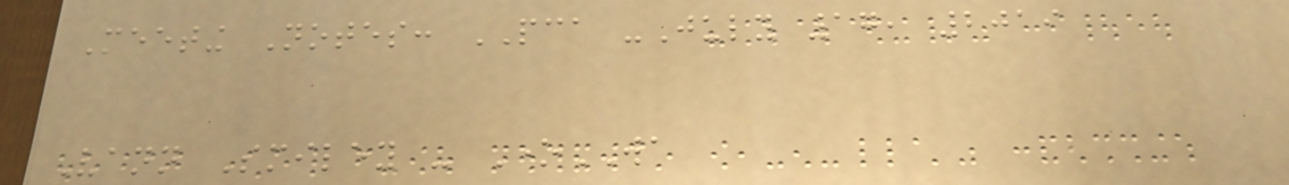Meeting Notes: PCA -July 17, 2019
Vann Smiley - OneWA
